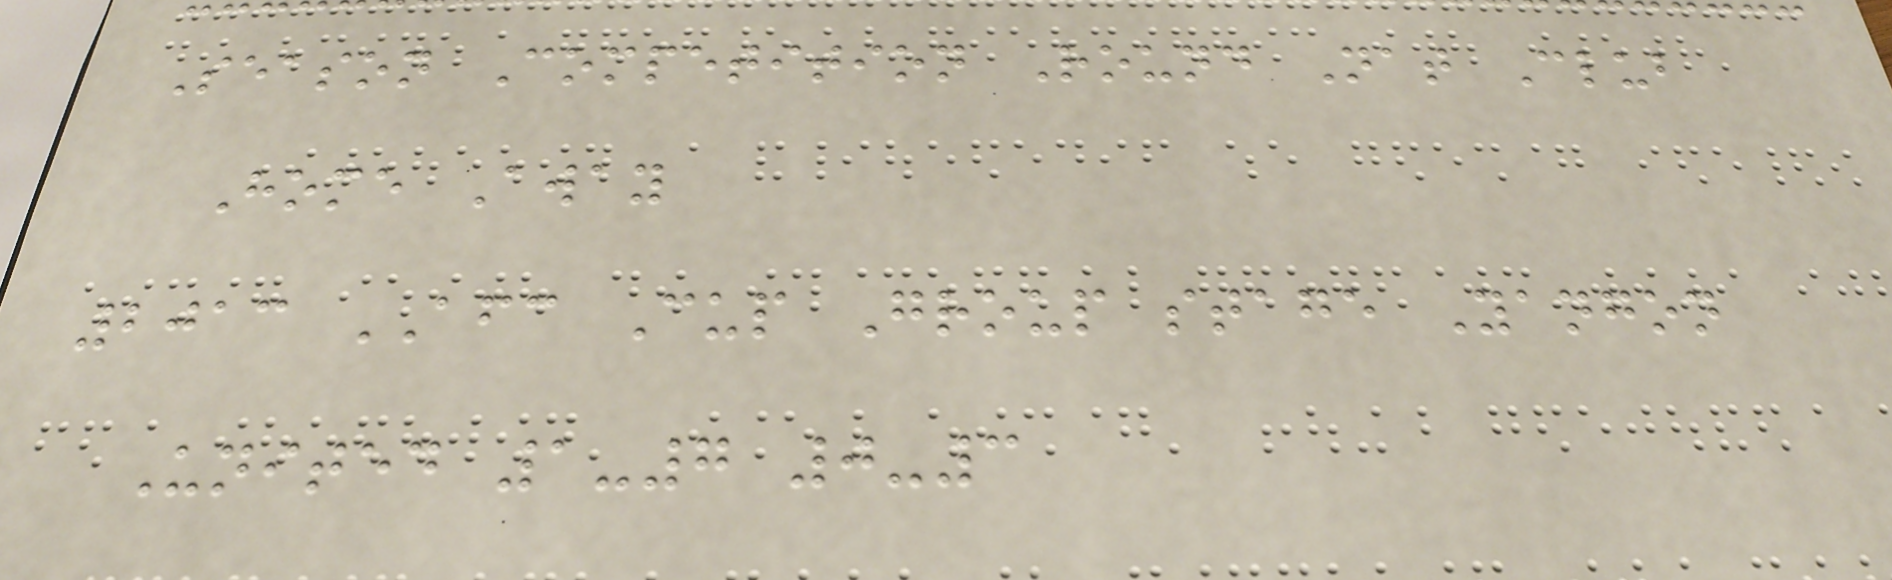Season Competition Round Nat Club
Home Away
2013 AFC Cup Group stage Yangon
United 1-7 0-3
